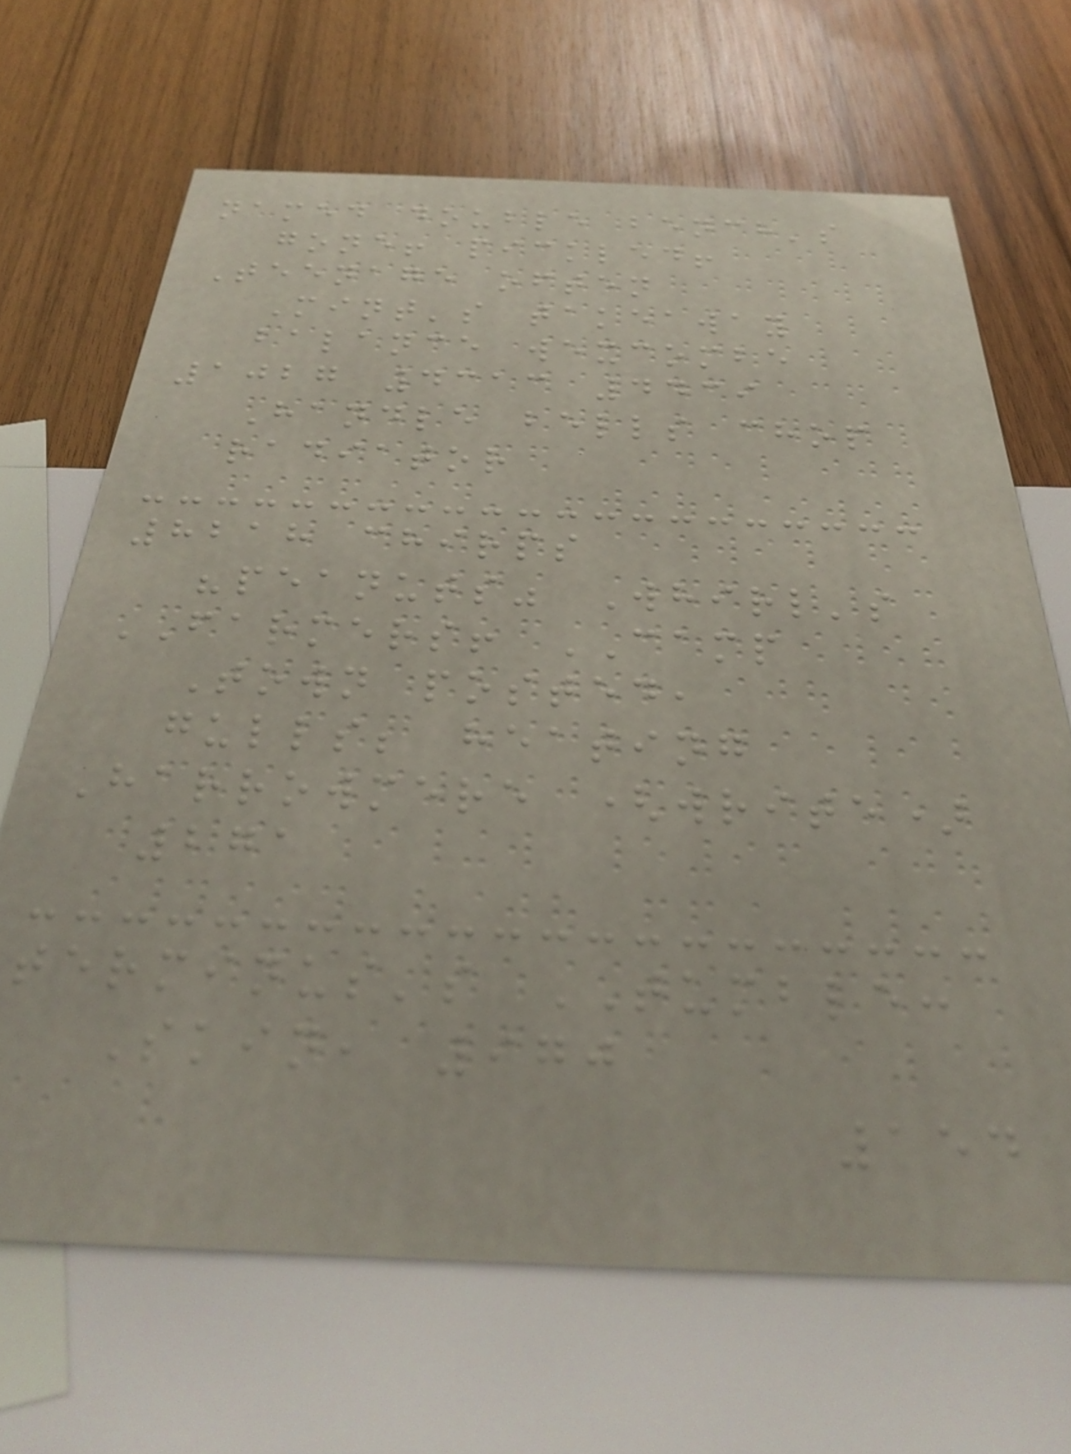named double bench's
gone! pickled!
Teenage often
Mint's takeaway
balance wexcombe
1027 4313 4439
Handle bells chop
radiator
8218 chirps
"peanuts" Whirl's
FARMERS! CAMP
Town posted,
gulls; heating
Harrowmere (write)
271
terminus's TUMBLE:
Skin, 970
154
